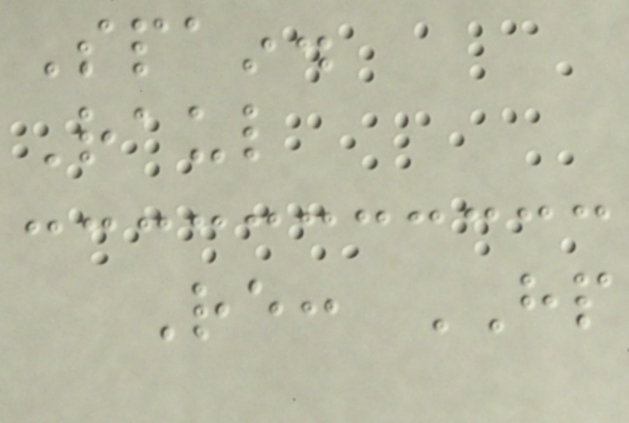Spain.
Raul
Re: HP
